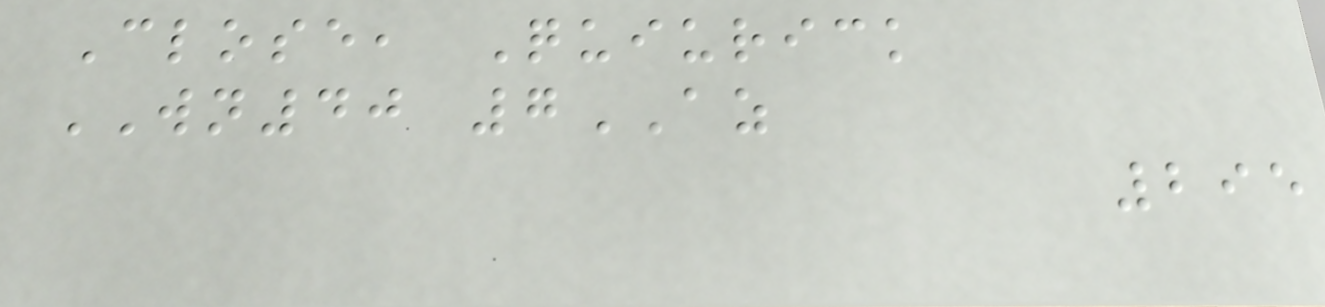Close, Quiurick
WN40 7AZ
295
